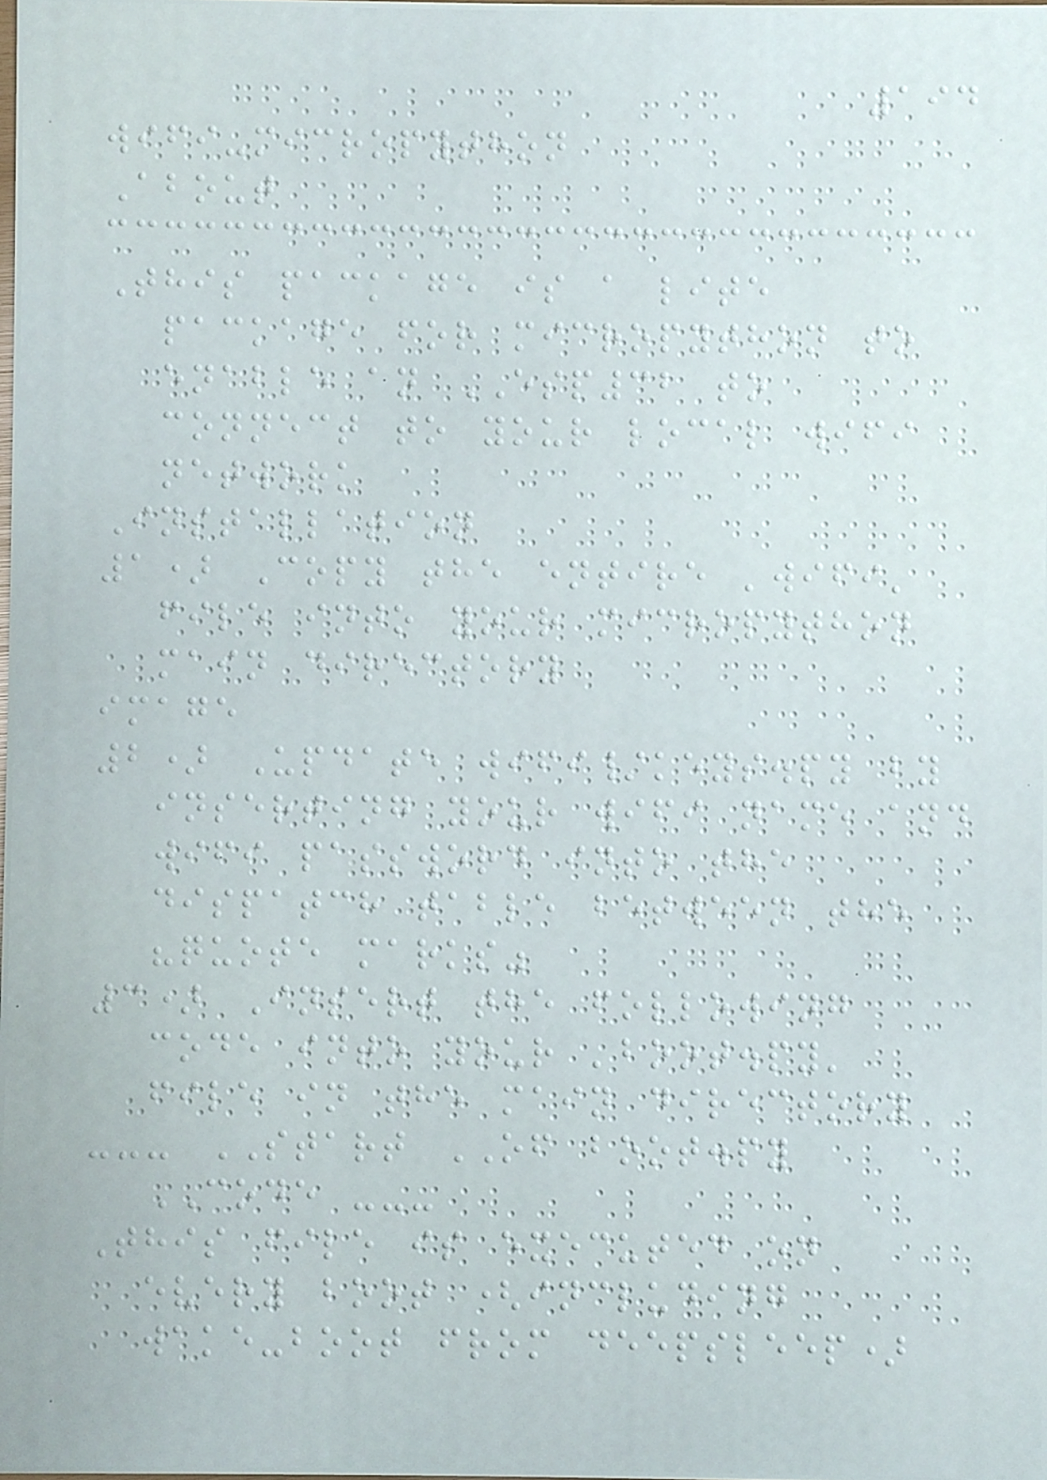194
wifi-micropython
About
This package is a lite
package for micropython to
enable an ESP32 to
connect to your local wifi
network
Installation
1) Copy the entire 'wifi'
file into your micropython
main directory
image
2) Update wifi/keys.py by
inserting your wifi name and
wifi password into the
dispatch table between the
"quote marks"
3) Insert the following
code into your 'boot.py'
file in the main directory
--- START OF boot.py
CODE ---
This file is executed on
every boot (including
wake-boot from deepsleep)
